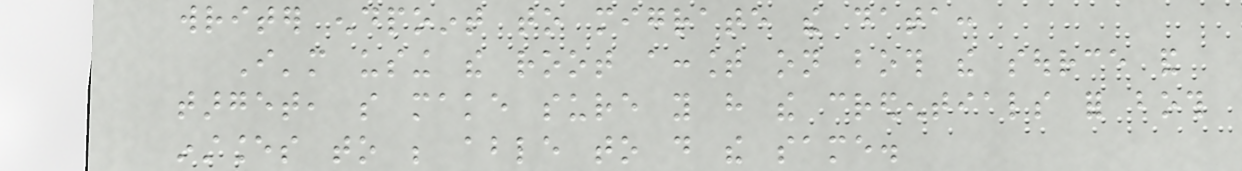writer endpoint to migrate the data:
I'm using the root account on both the source and
target, so make sure you have the credentials for both
instances to be able to do the same.
